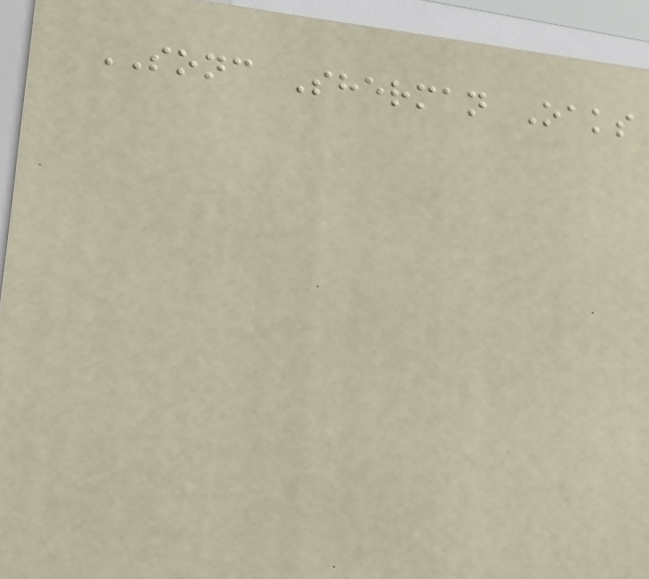SONC Sherman Oaks
